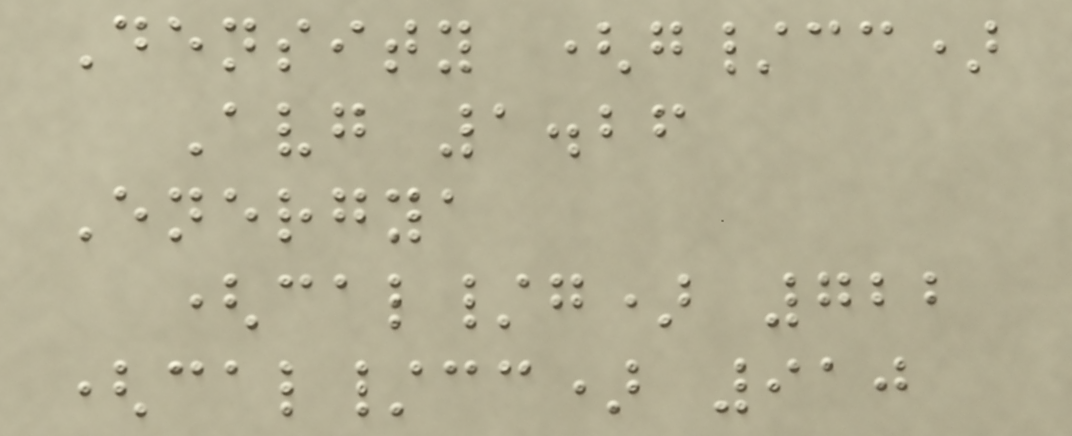Density (g/cc)
Avg 1.26
Energya
(cal/g) 722
(cal/cc) 910
